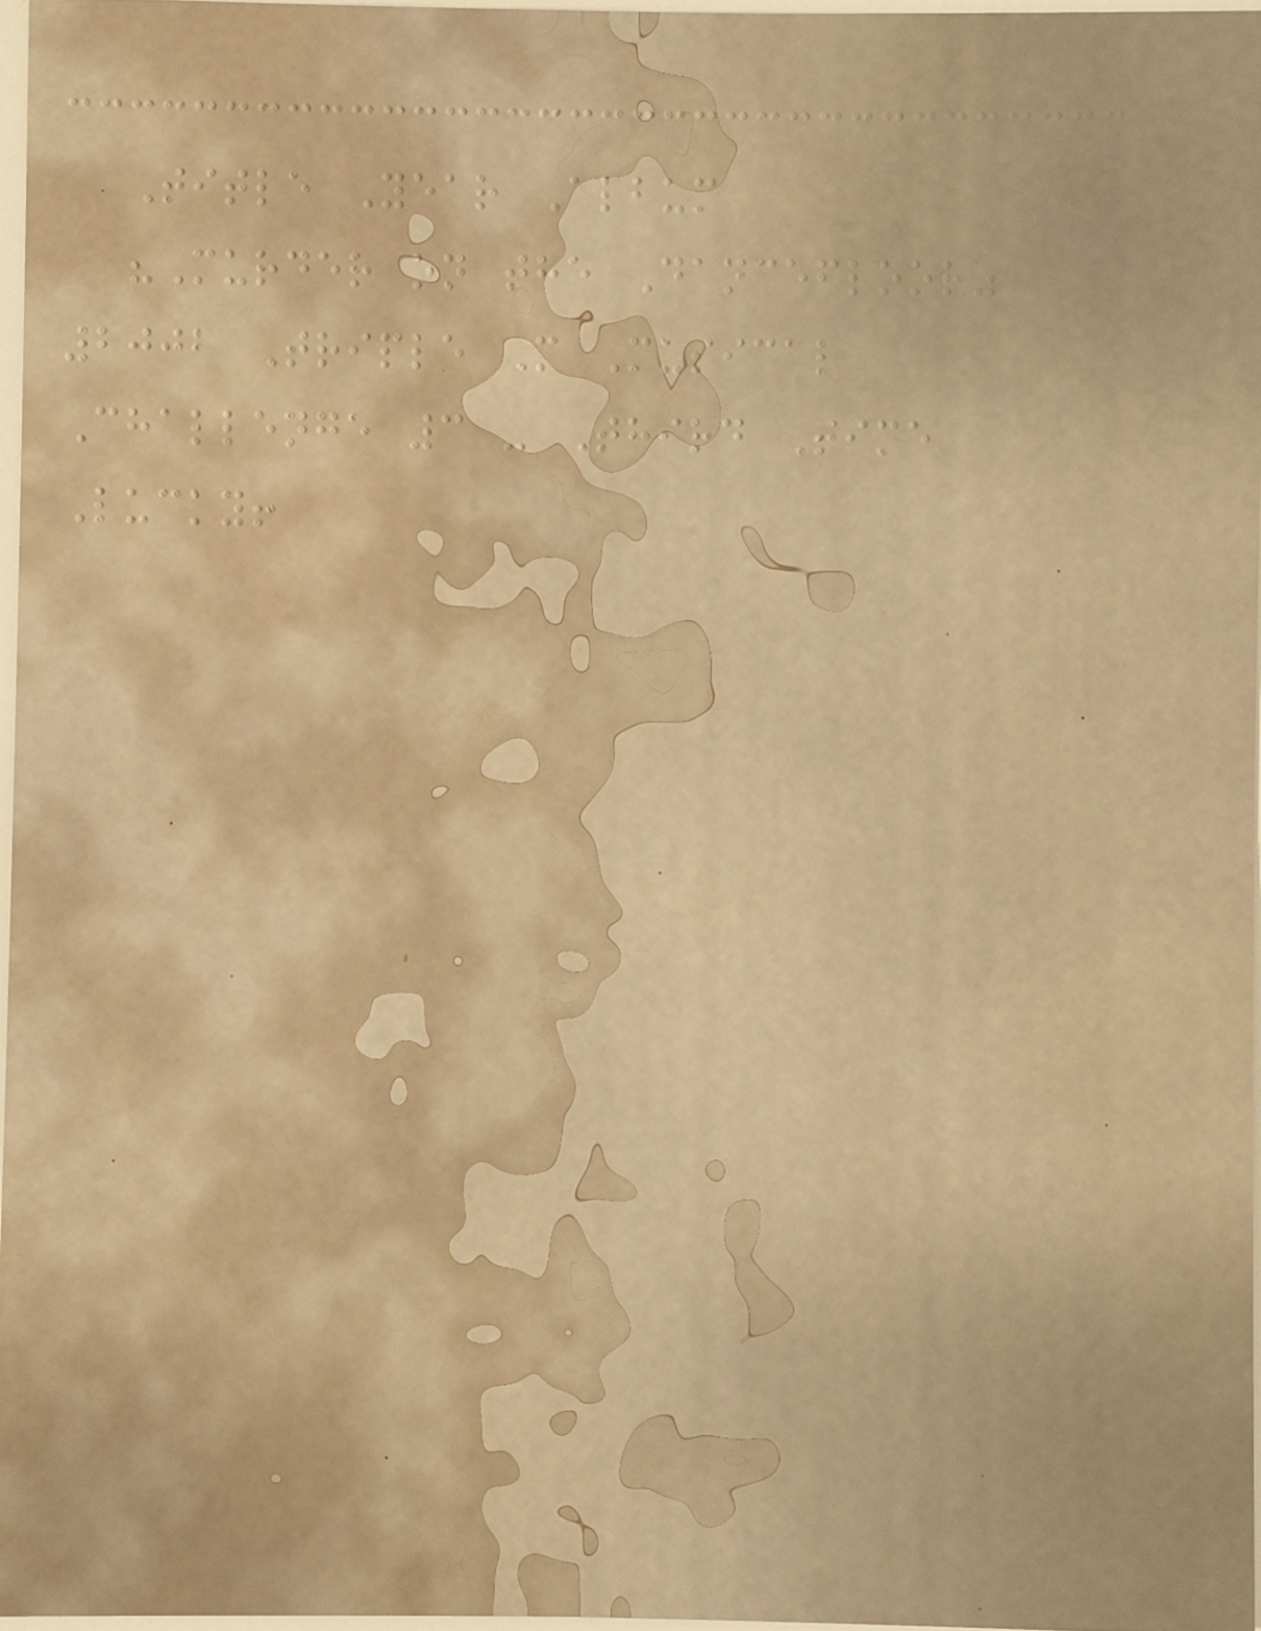Title Year Album
"Murder on the Dancefloor"
2002 Triple M Musical
Challenge 3 - Third Time
Lucky!
